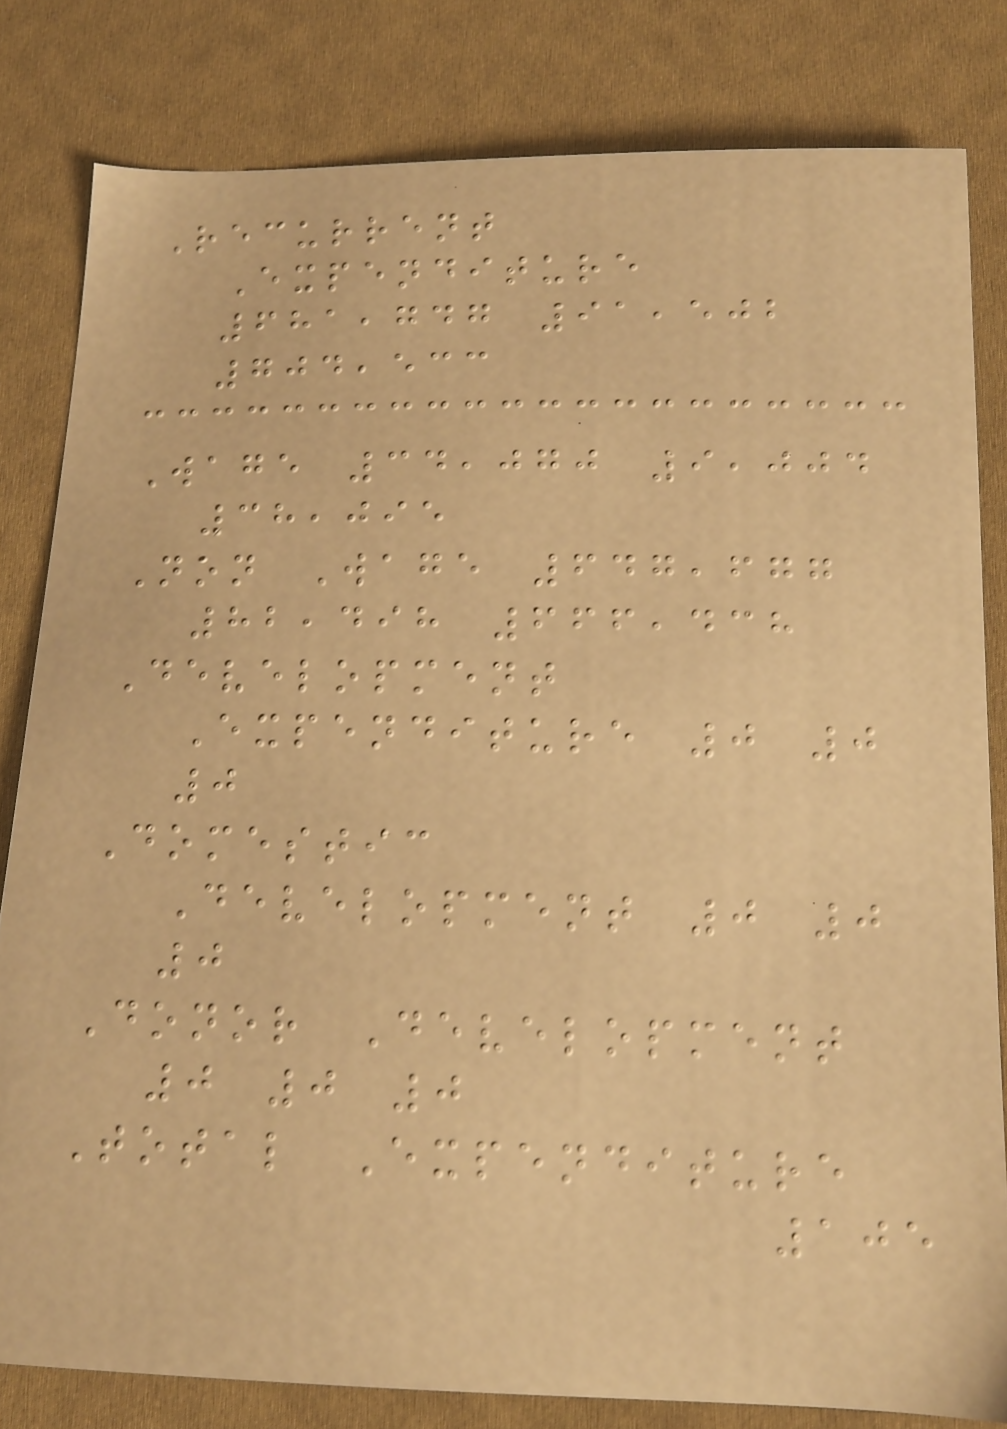Recurrent
Expenditure
681,747 91,502
704,533
Wage 34,070 9,004
38,095
Non Wage 647,677
82,498 666,438
Development
Expenditure 0 0
0
Domestic
Development 0 0
0
Donor Development
0 0 0
Total Expenditure
105
